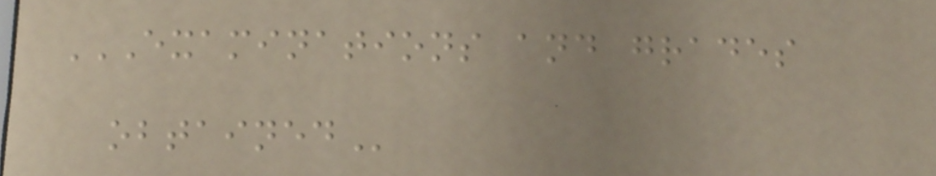EXAMINATIONS AND GRADES
OBTAINED
